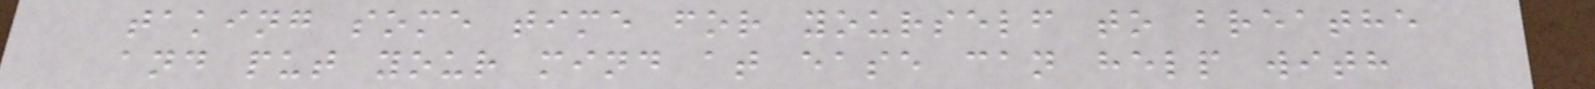taking some time for yourself to breathe
and put your mind at ease can help with
